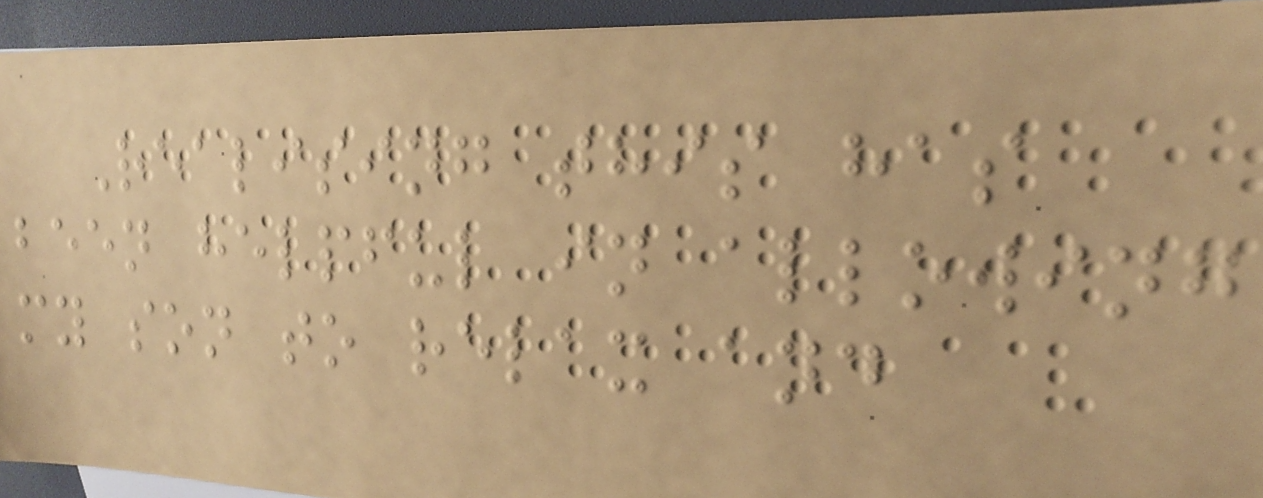Realising this has
been helpful in allowing
my son to relax and
